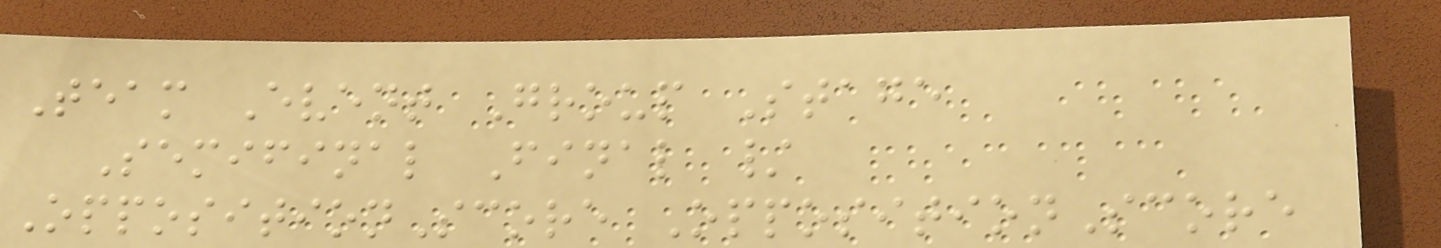Team Event Group Stage
Semifinal Final /
OppositionScore OppositionScore
